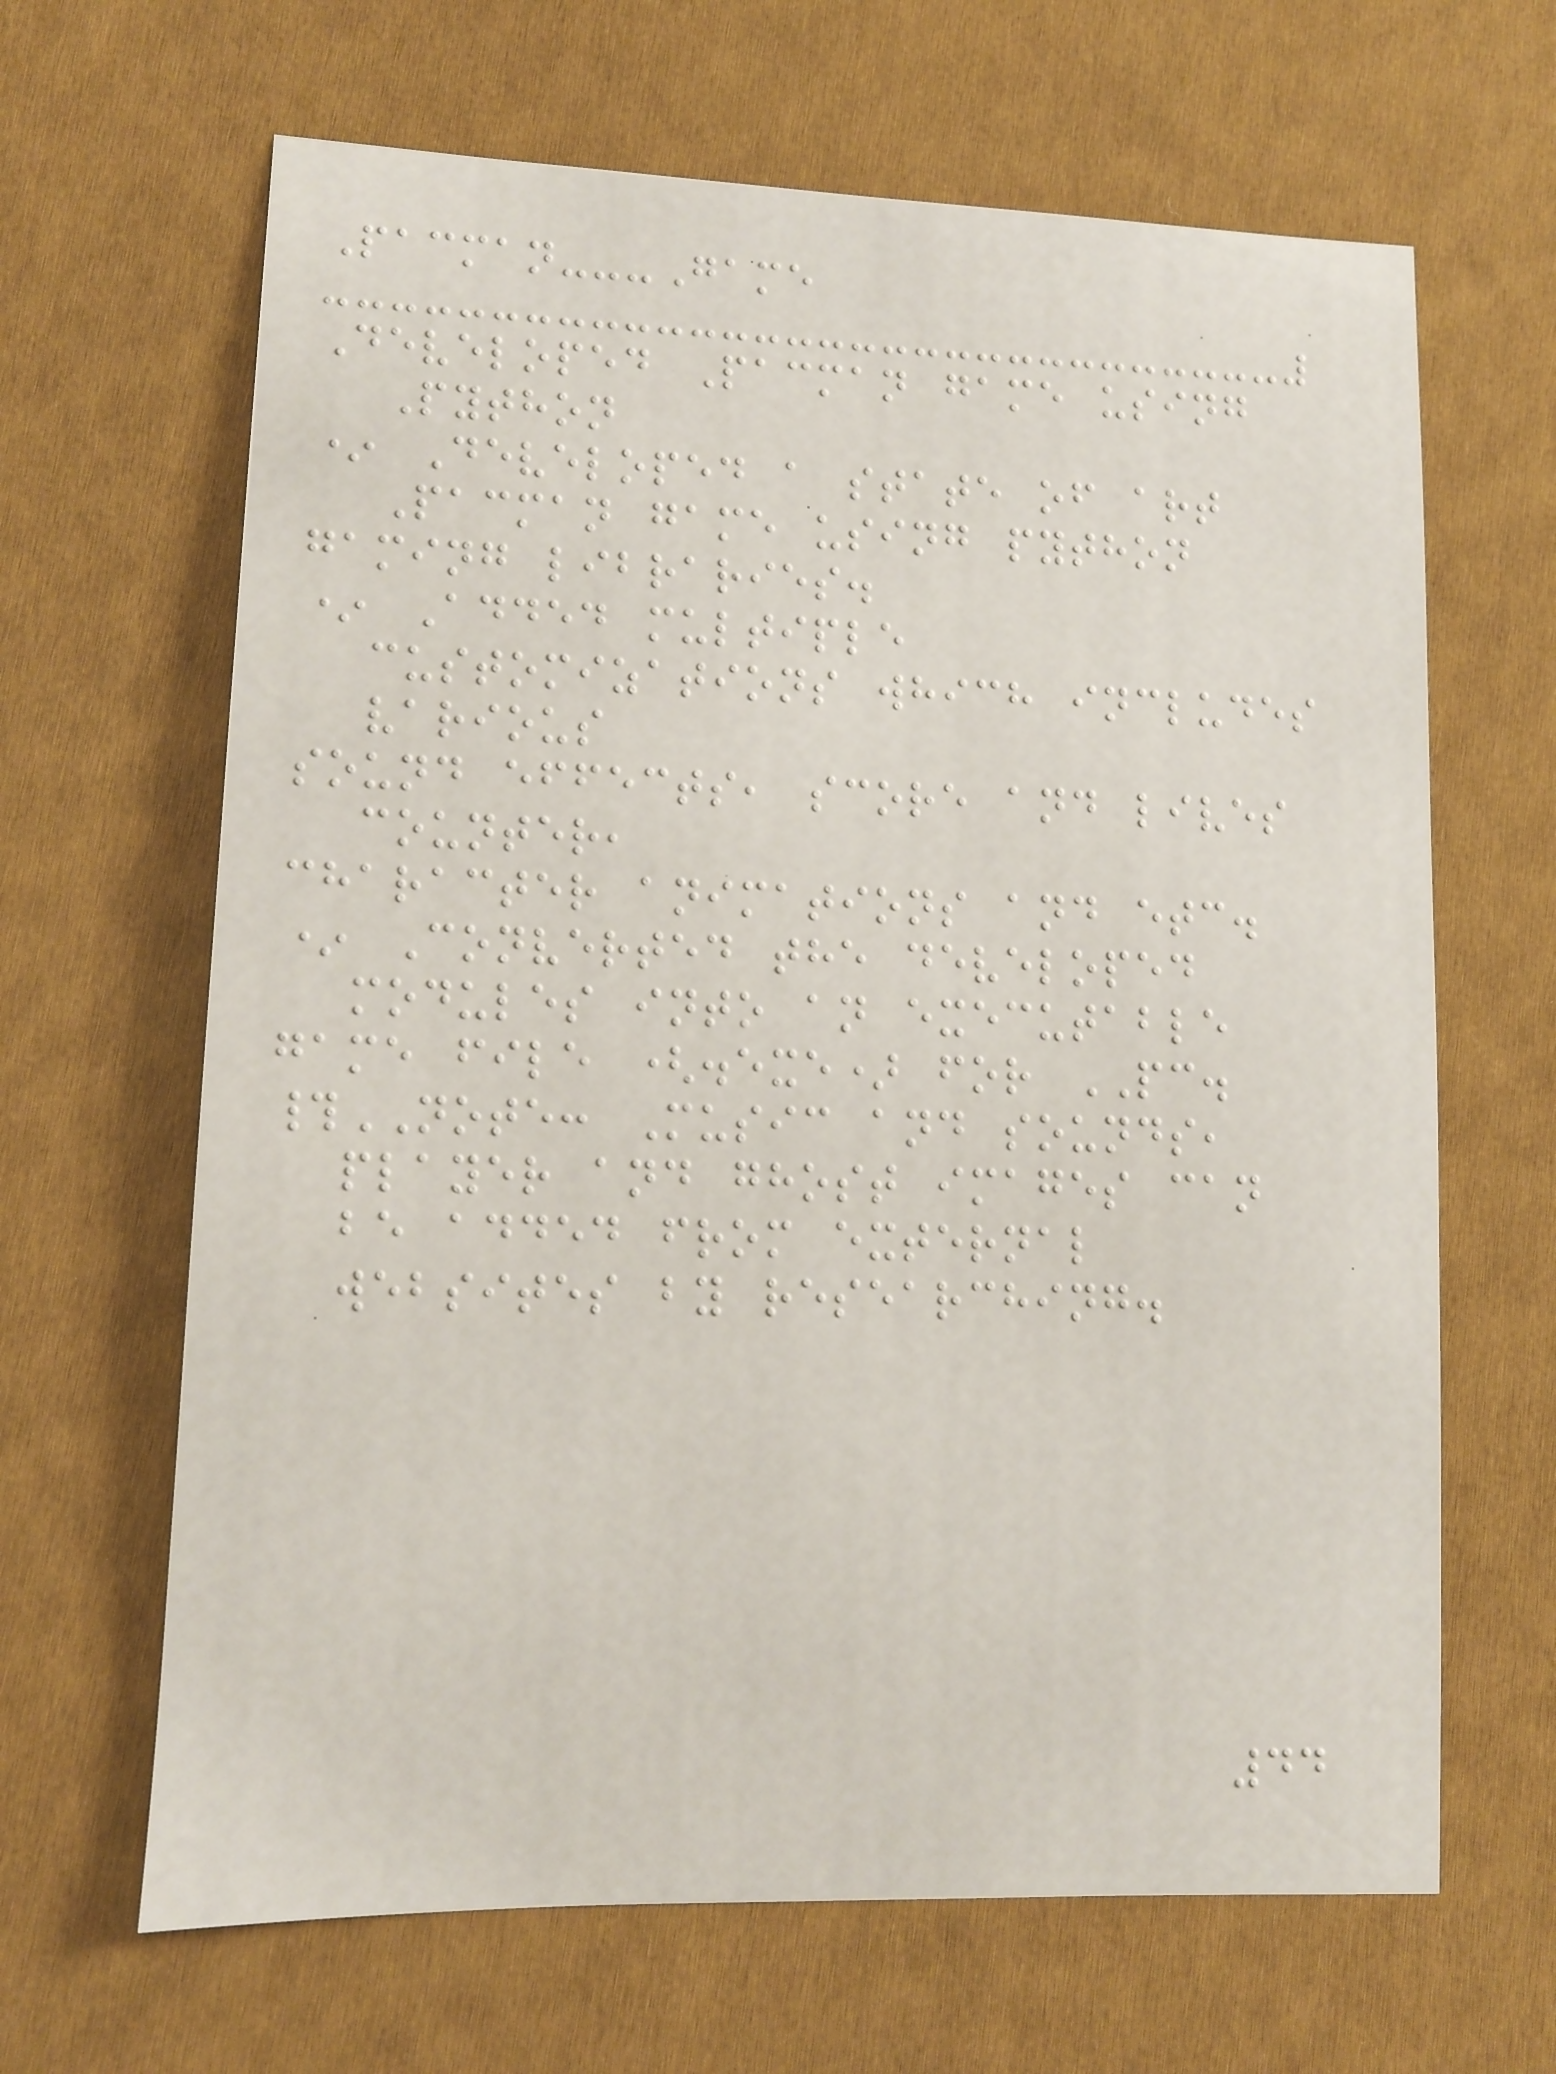Pacman---Game
Developed Pacman game using
Python
* Developed a state of art
Pacman game using python
gaming libraries.
* Added multiple
customizations which includes
various
sound effects, score and lives
counter,
character animations and etc.
* Converted the developed
modules into an executable
game file (.exe) for PC.
#NOTE: Music and sounds,
player and ghost images can
be added from external
websites by researching.
44
